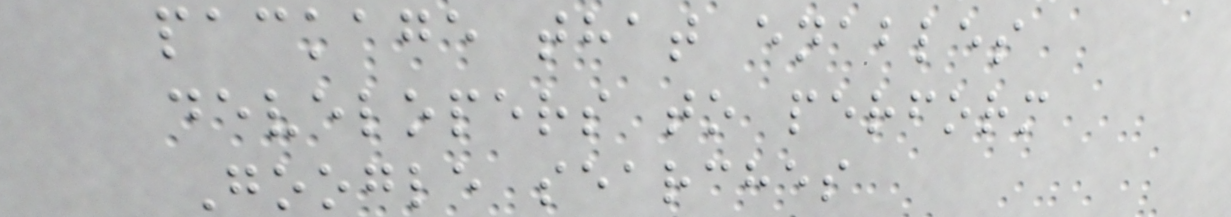package that enables
developers to perform
Google searches
